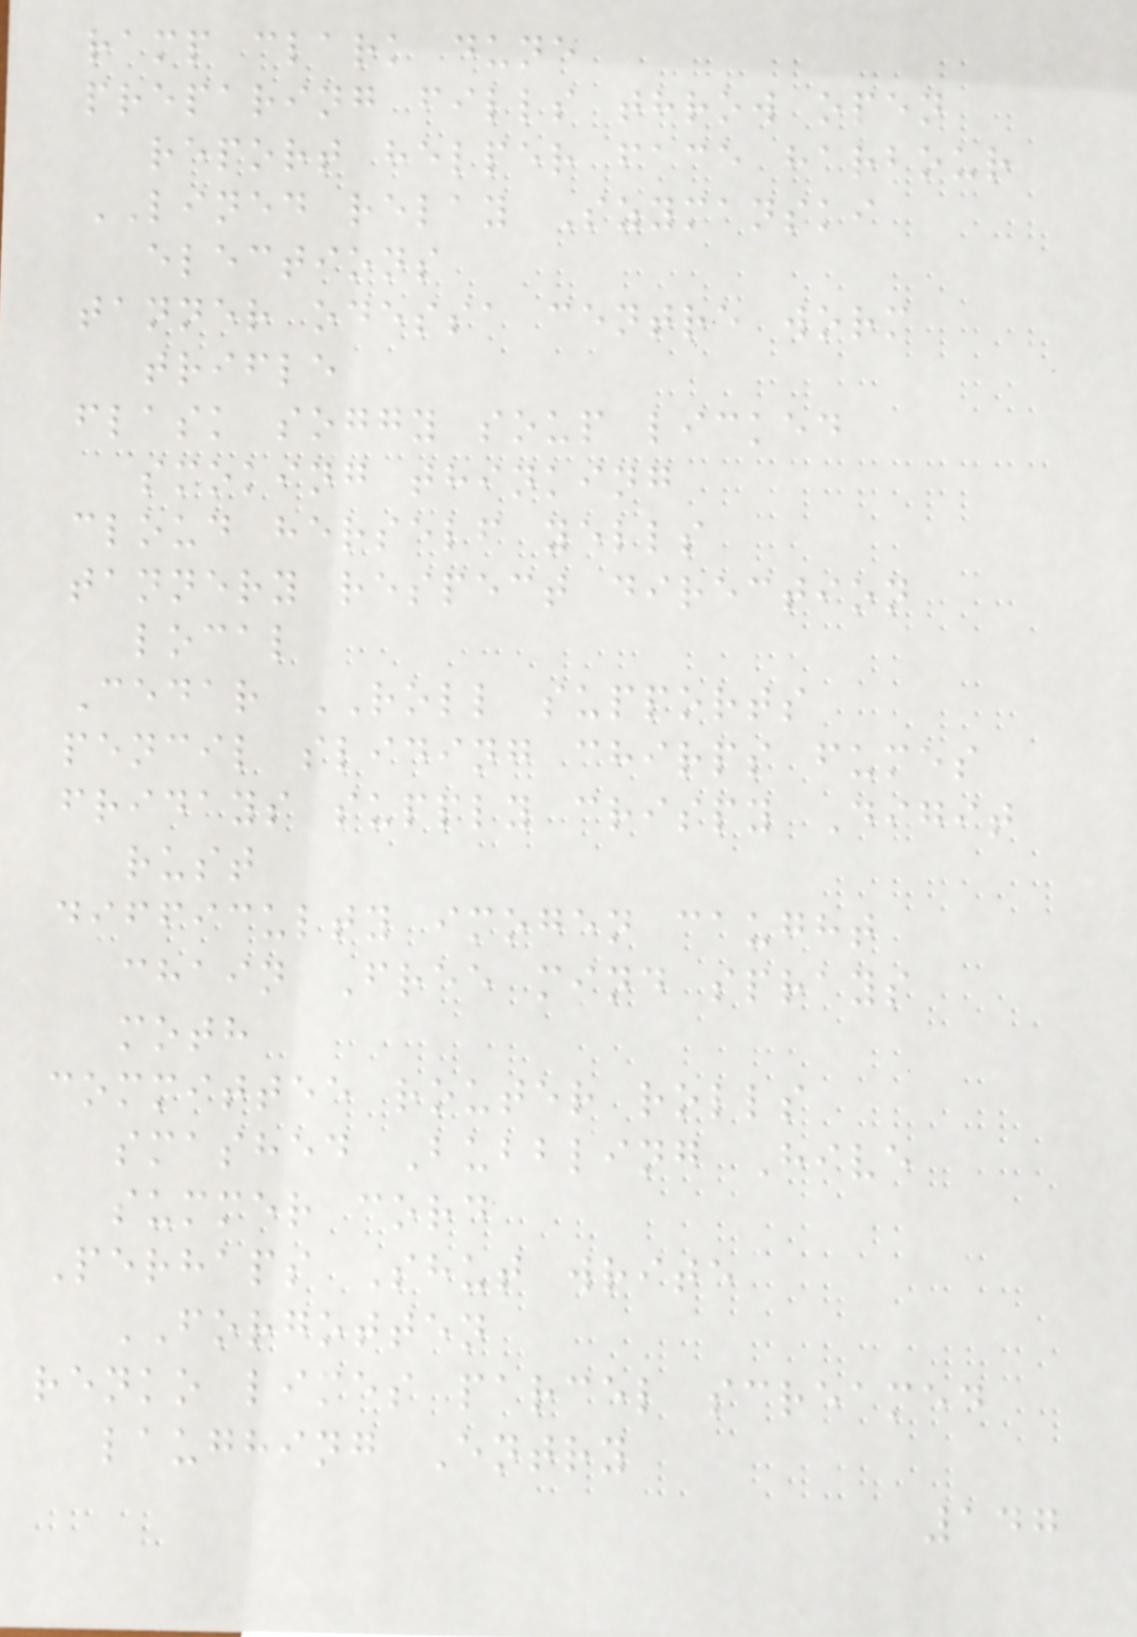ramp clark dune
preparing fills throw open
report helper face harbour
LINED relay Szymanski
elections
tanner odessa centre worm
trifle
flask soggy soup licked
smoking thinking
cloud herself yells
tannery respect direction
local
Cedar ROLL supports
pencil sliding chirps fumes
fridays supply crispy Digit
rust
difficulty imogen caught
chain Free mind sprays
moth
committee router rolls
smashed Bubbling Hive
summer cord
Perhaps Shut write
FORGOTTEN
renko limes parcel screamed
laughing Entry
147
